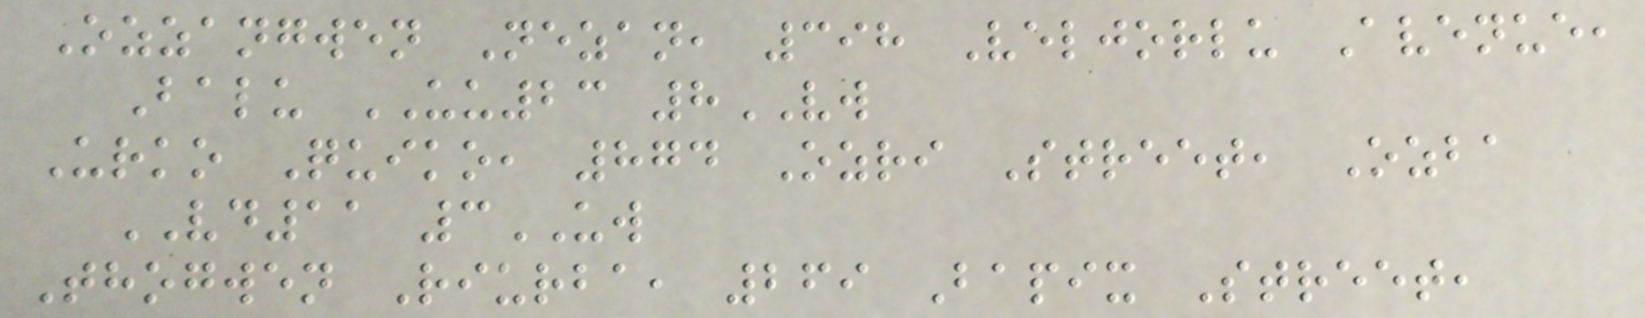Ozzangwen Nezan, 398 Veljorlu Avenue,
Balu UU23 8VW
Urko Quiko, 874 Ozri Street, Ozba
VD11 3UW
Thogwen Riurba, 269 Bapix Street,
